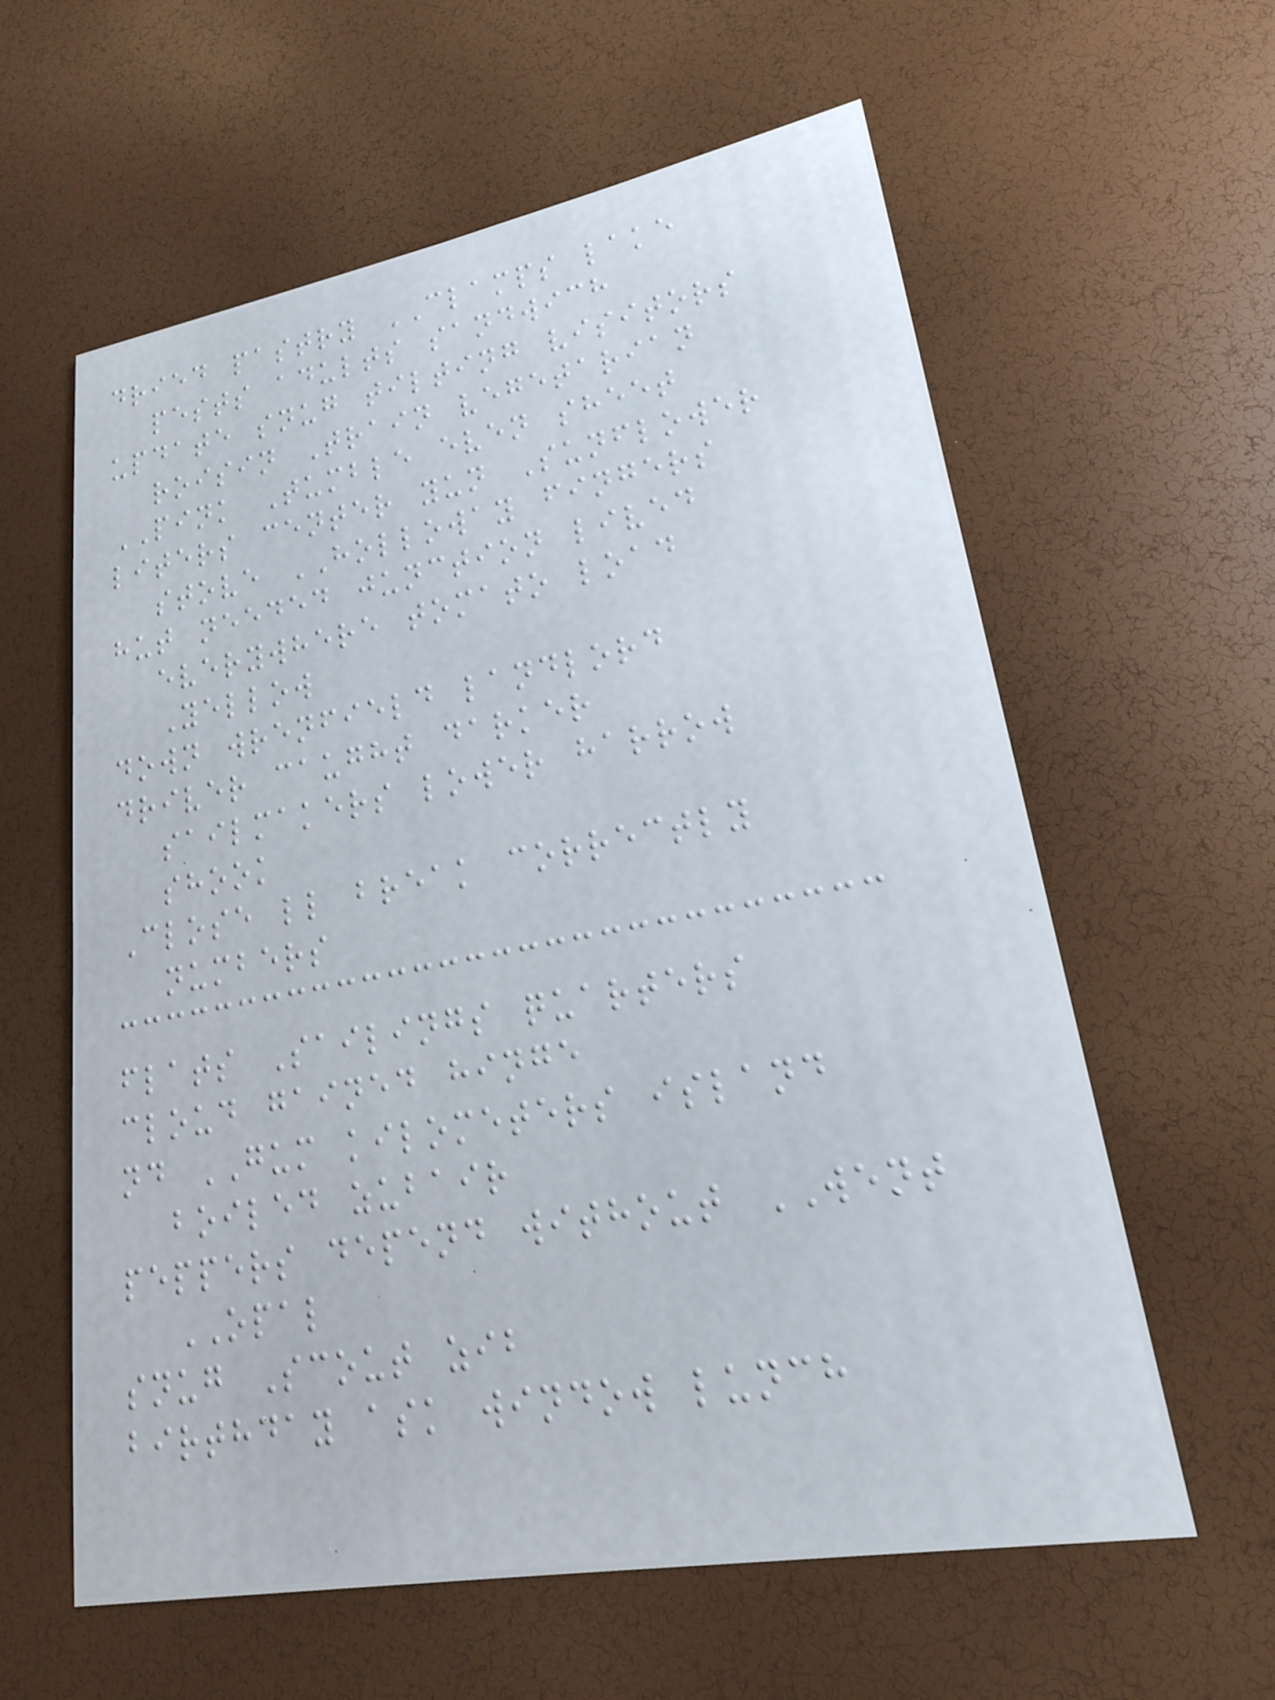dried pastry CLAMPS lake
pests adults sandwich
update snug tilting visitors
roisin Train vegetarian
PINK Tumble even sheet
liters center yun Sunflower
stove HOLLOWAY fingers
hut needed junction lived
everywhere tomato load
Yellow
down wrenfield landlord
driver caught darker
sailmakers lower harrow
shook
Close ll break correctly
numbers
flats Sailings quarters
cloud gained hinge
nd GUM kilometers island
boiled zubair
peppers depend without WENT
OPAL
snug Scout zib
birthday ask window lunch
